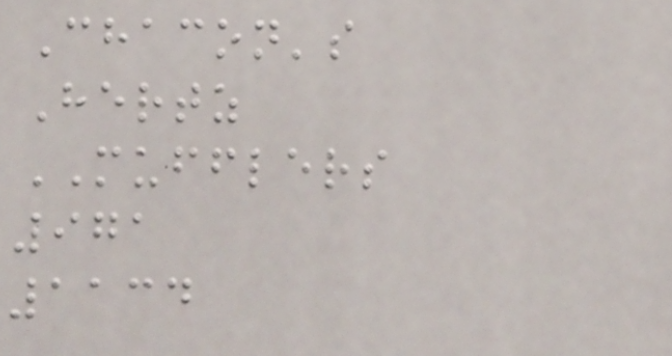Chacon's
Hertz
MUFFLERS
971
1134
